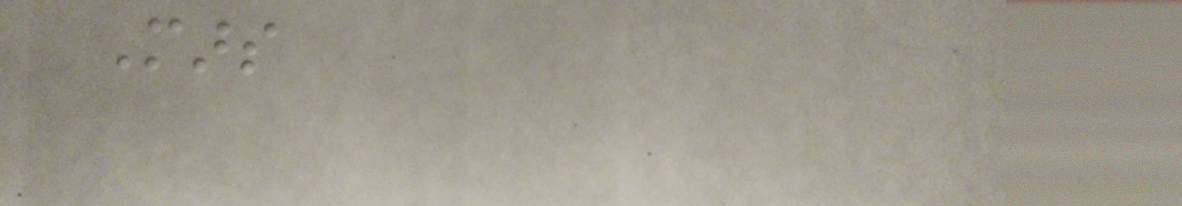Mars
